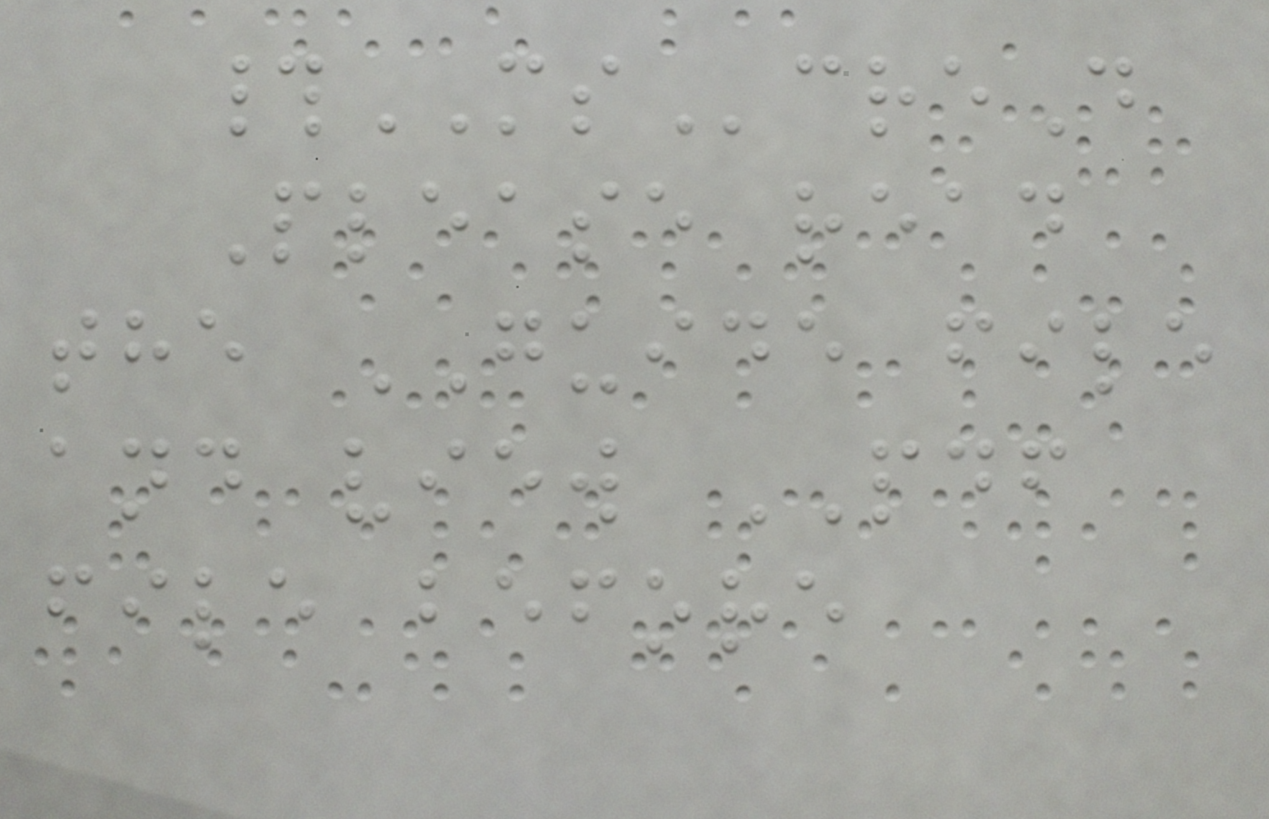#MScreD
Please read
the GUIDE file
and view PDF
file before
